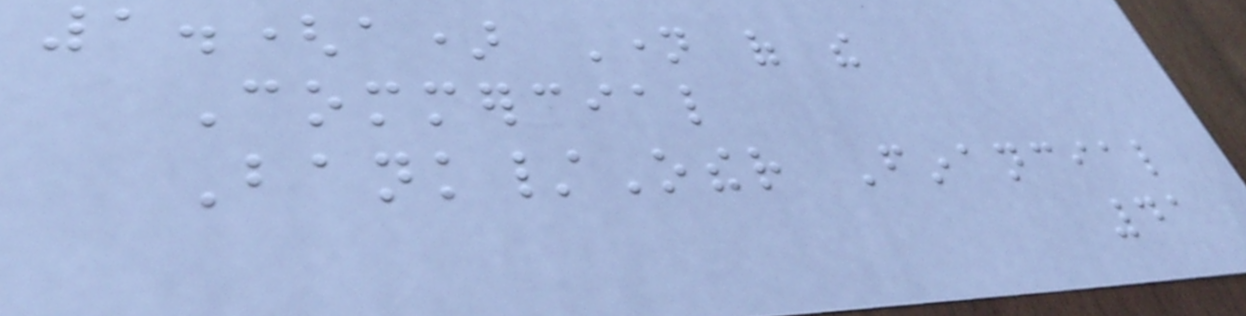1.(a) Name of the
Commercial
Bank/Other Financial
41
